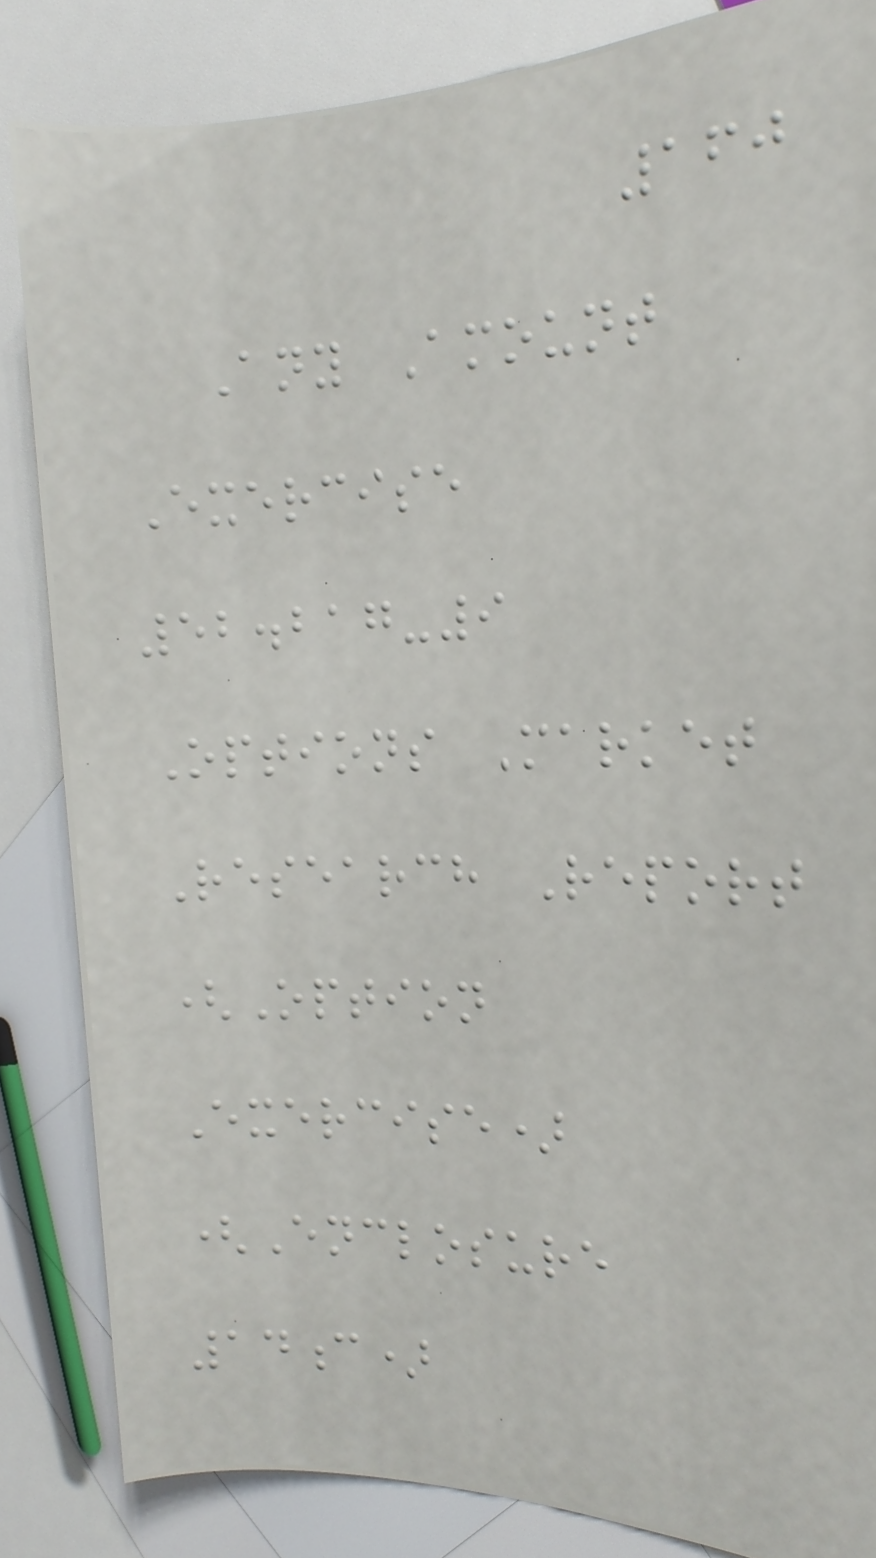160
Any Amount
Exercise
52.217-9
Options Market
Research Report
(Option
Exercise)
(Enclosure
14c)
